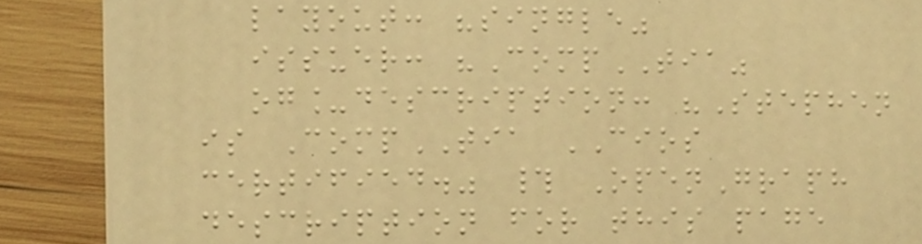layout: "single"
issuer: "CompTIA"
og_description: "Stephen
is CompTIA CIOS
certified." # OpenGraph
description for this page
